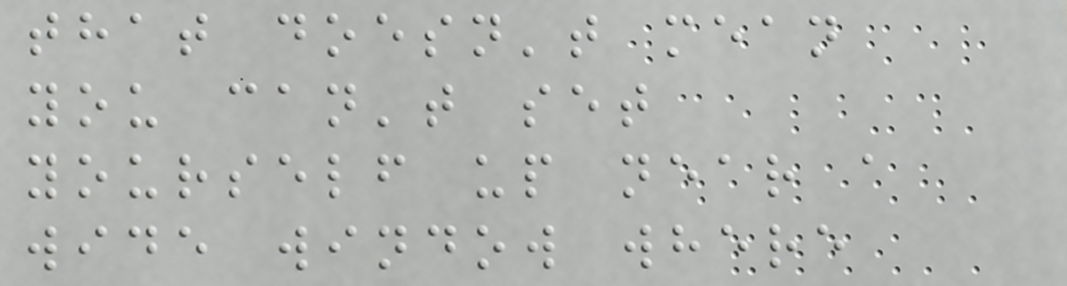that doesn't mean
you can't set
yourself up near a
wide window where
